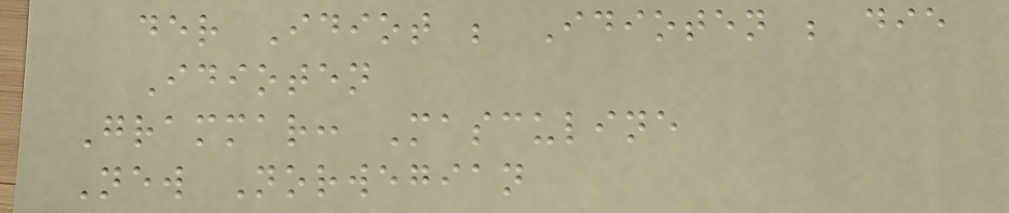der Idiot ; Idioten ; die
Idioten
Grammar: Masculine
New Norwegian
